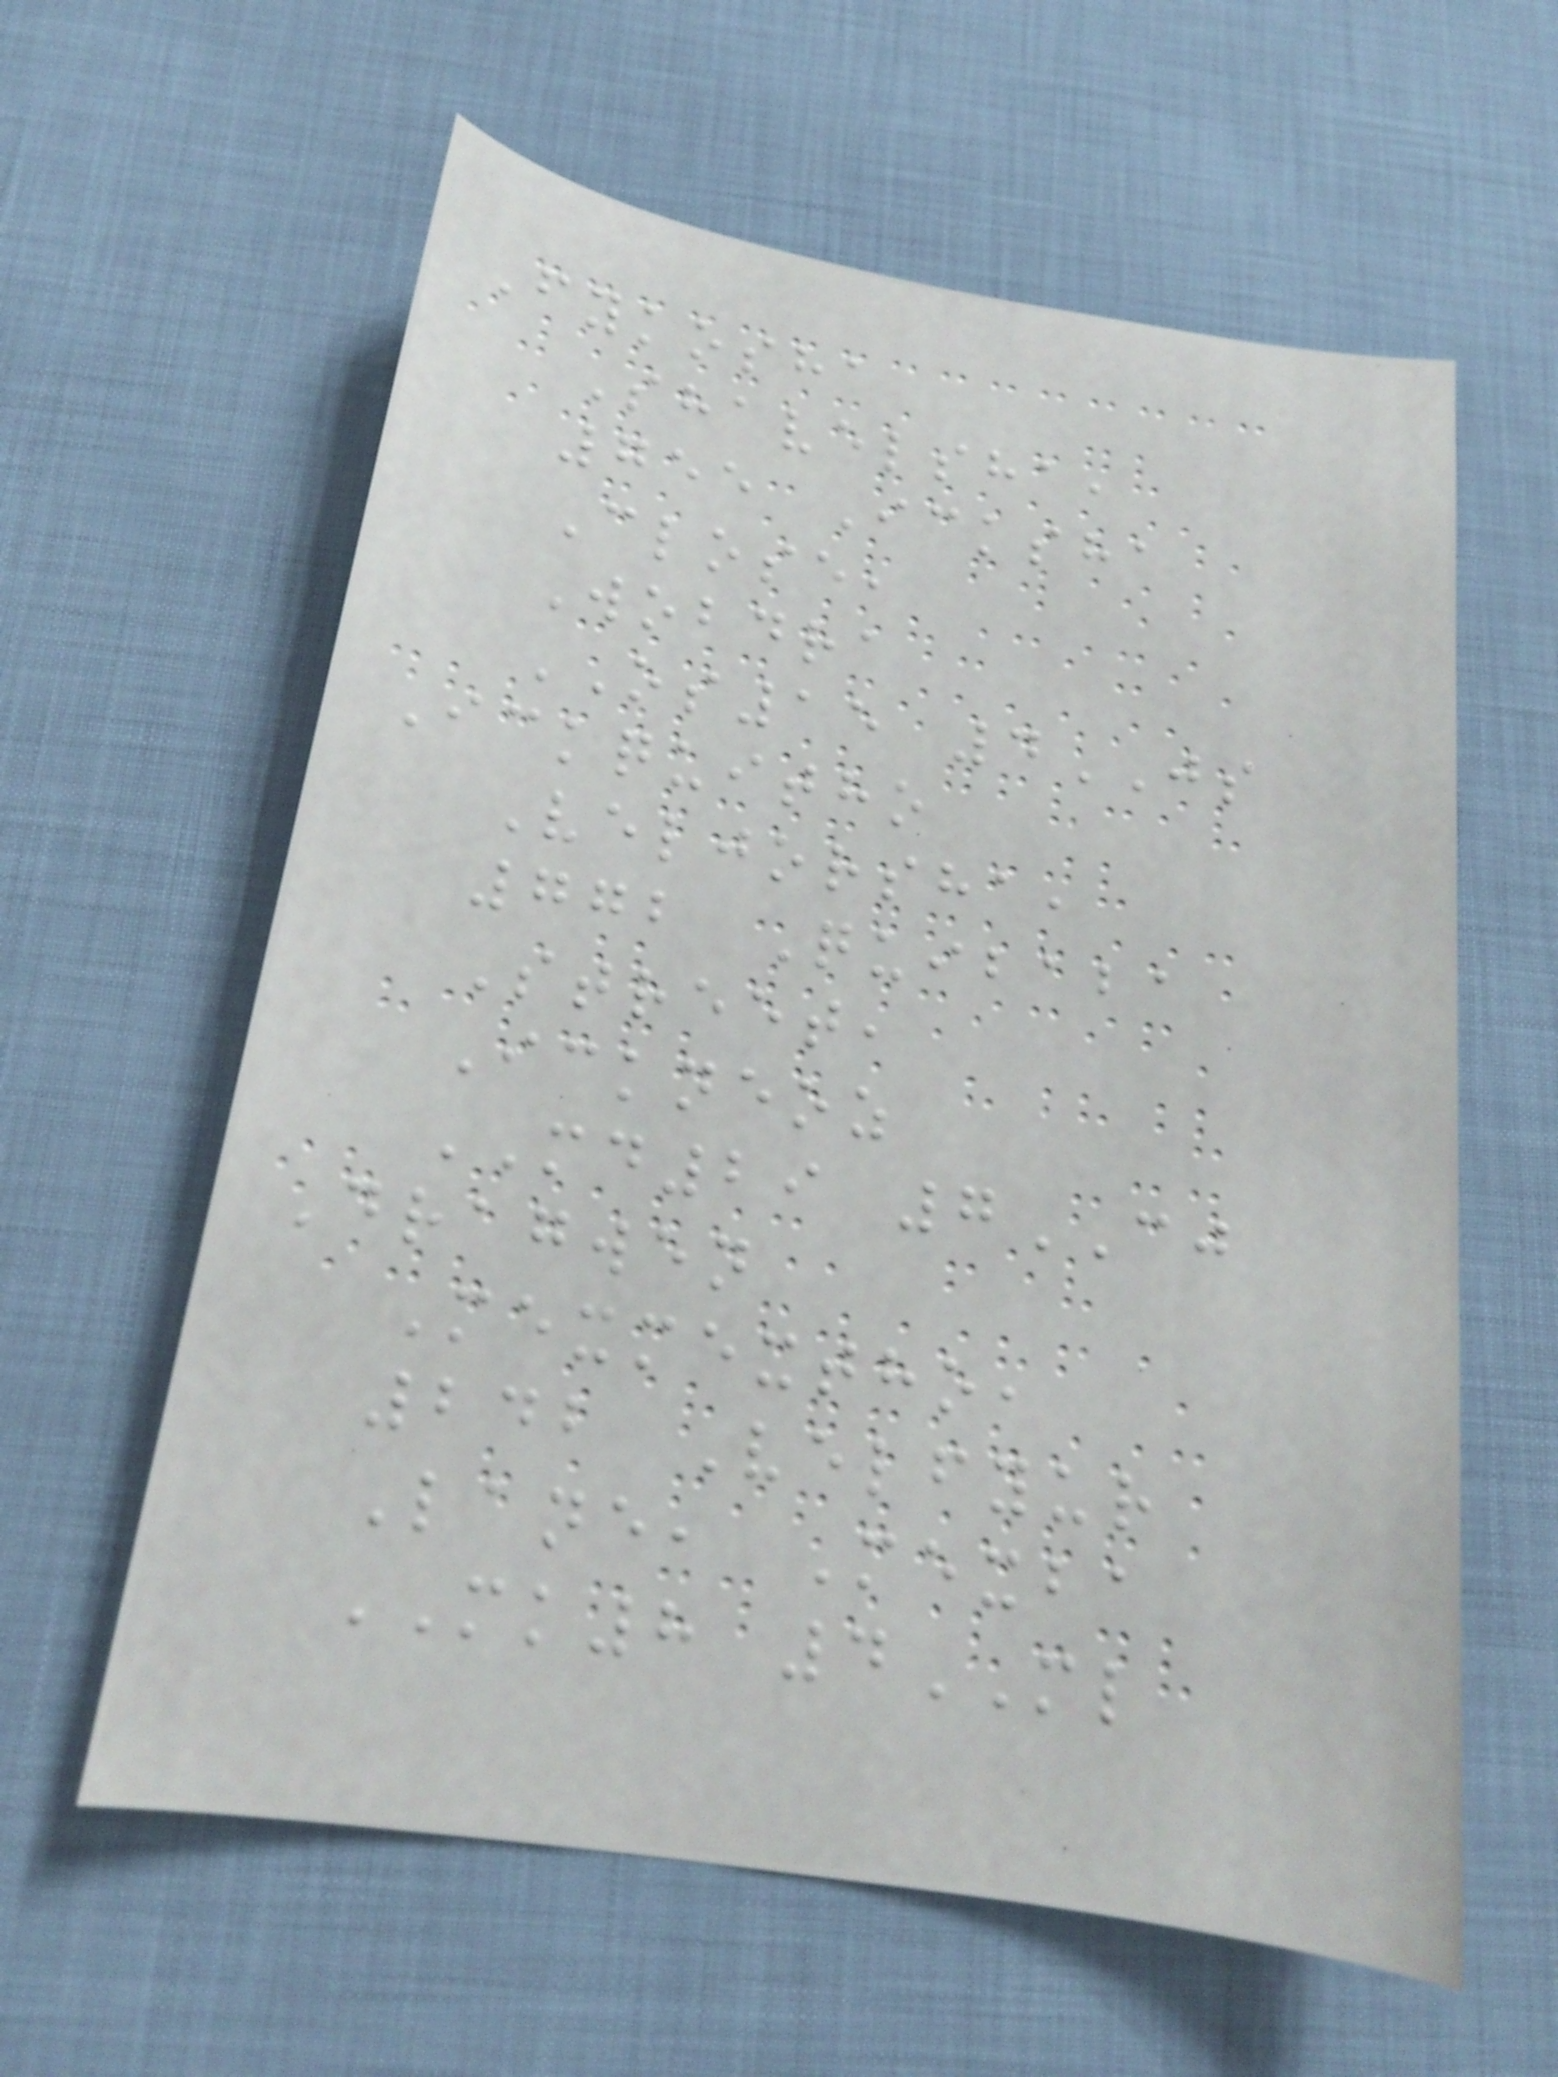Fykosha
Shavelsha,
755 Icksha
Close,
Wobdra
OS15 4JS
Ickquitho
Veljorsha,
772 Quibaba
Street,
Ickneoz
MD29 7CJ
Dragwen
Mexmextho,
242 Velfyur
Lane, Mexba
MK8 4ML
